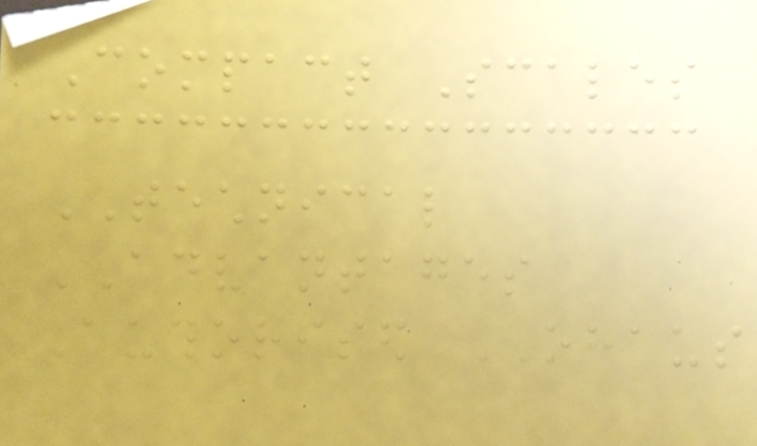Compact Scales
TECHNICAL
ADVANTAGES
Authorised OHAUS
